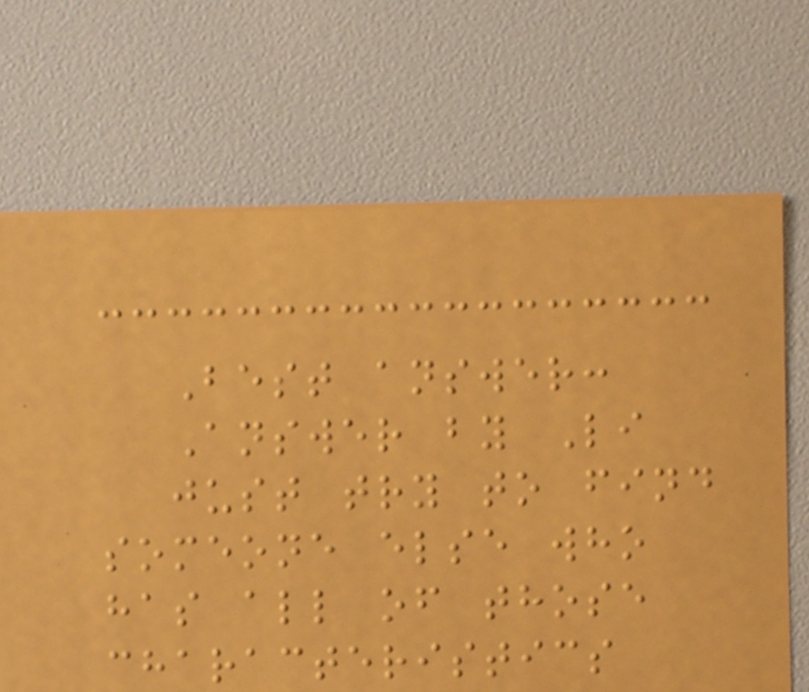Best answer:
Answer by Li
just try to find
someone else who
has all of those
characteristics
